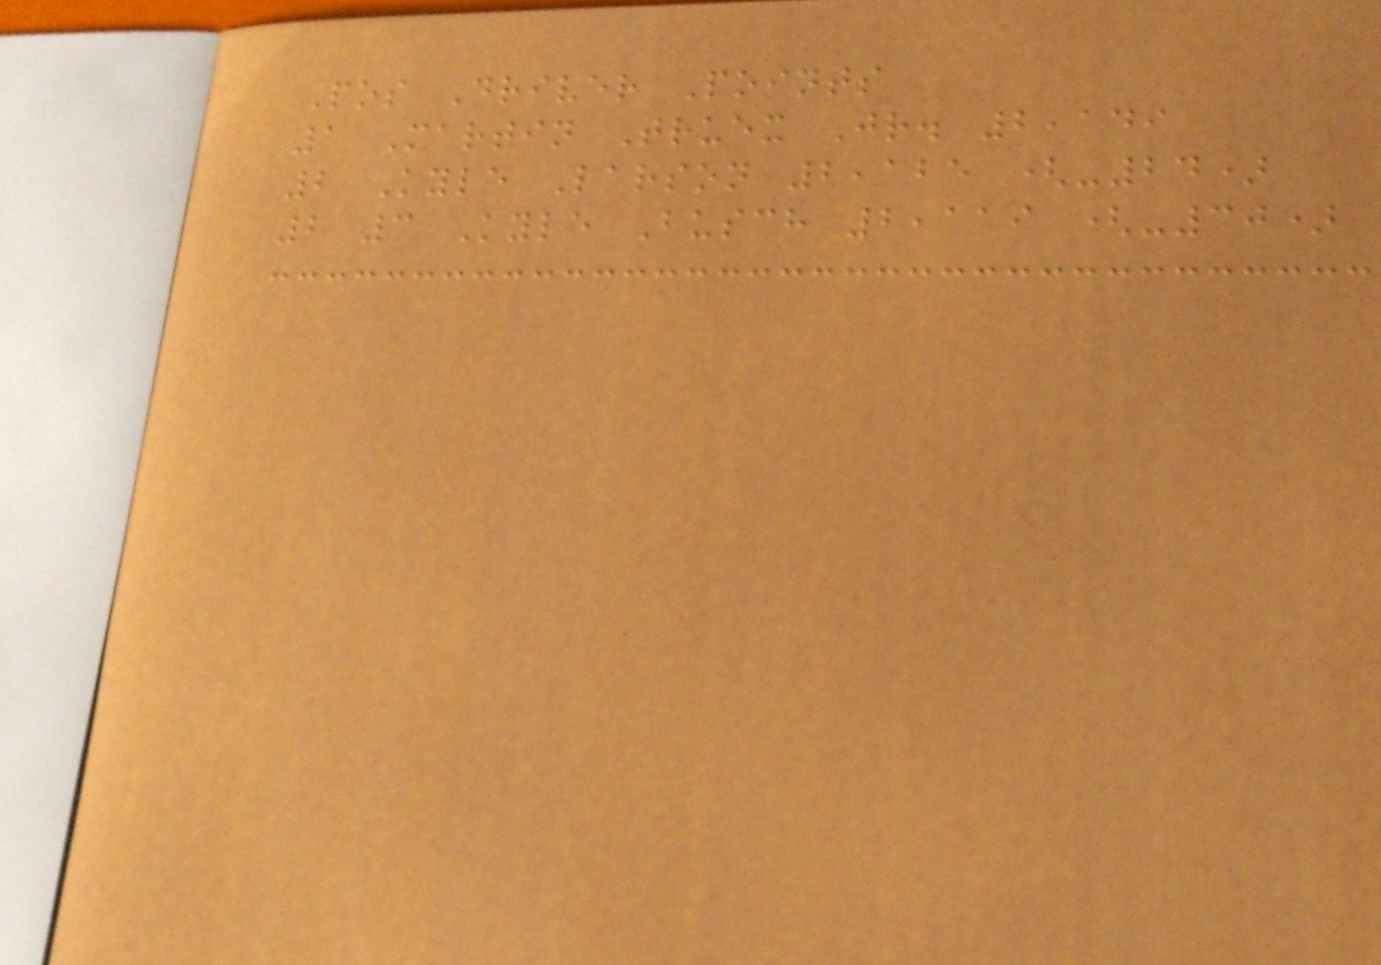Pos Driver Points
1 Martin Truex Jr. 2,149
2 Kyle Larson 2,125 (-24)
2 3 Kyle Busch 2,119 (-30)
